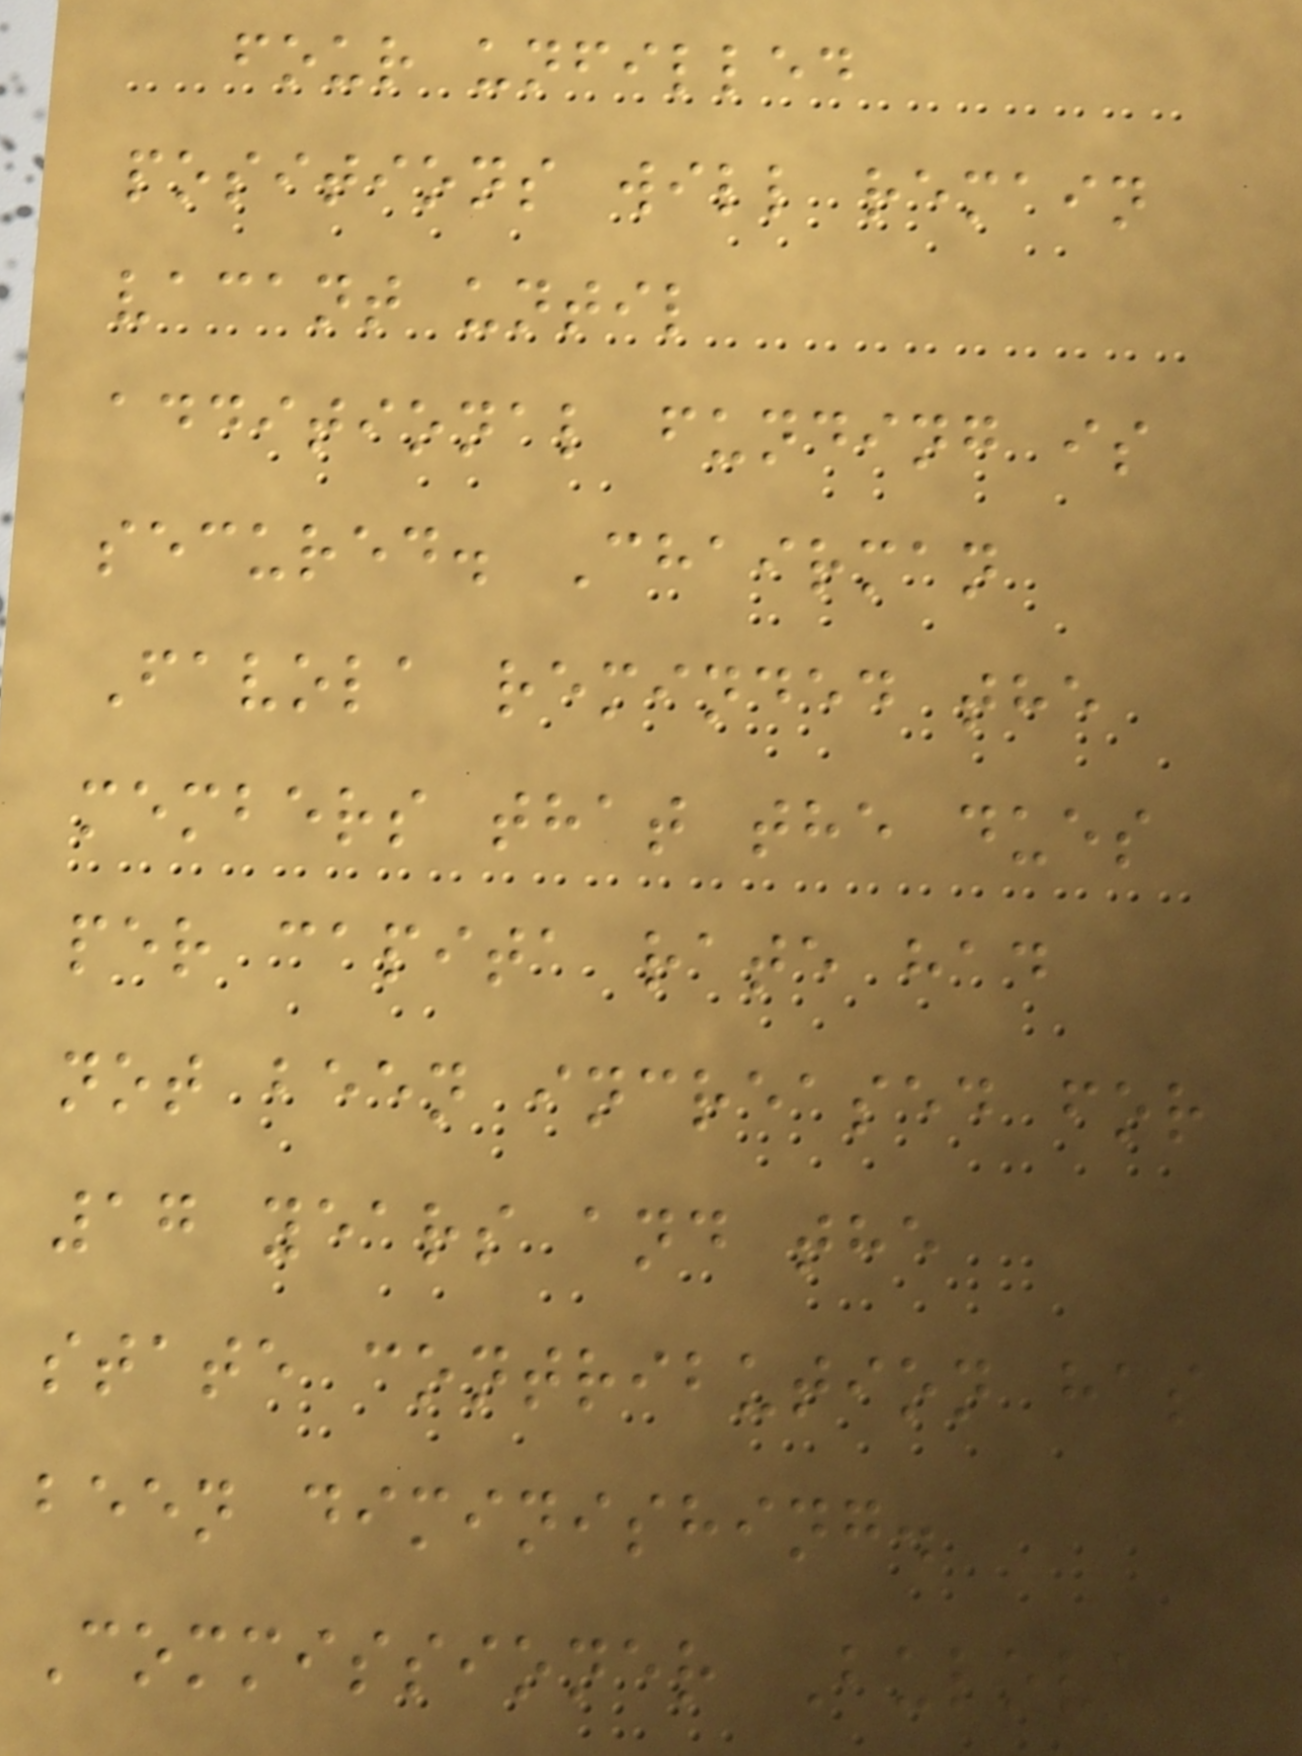four unfilled
positions will remain
vacant until
additional funding is
secured. Chairman
Favola reminded the
members that the dues
per capita rate had
not been increased for
17 years and the
state contribution has
been diminishing.
Commissioner Bulova
